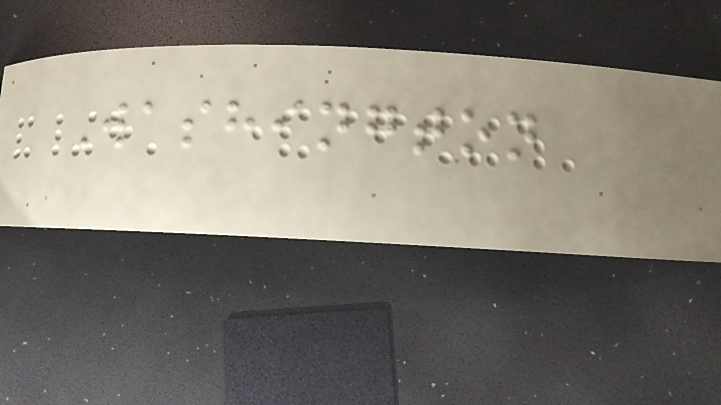Washington
